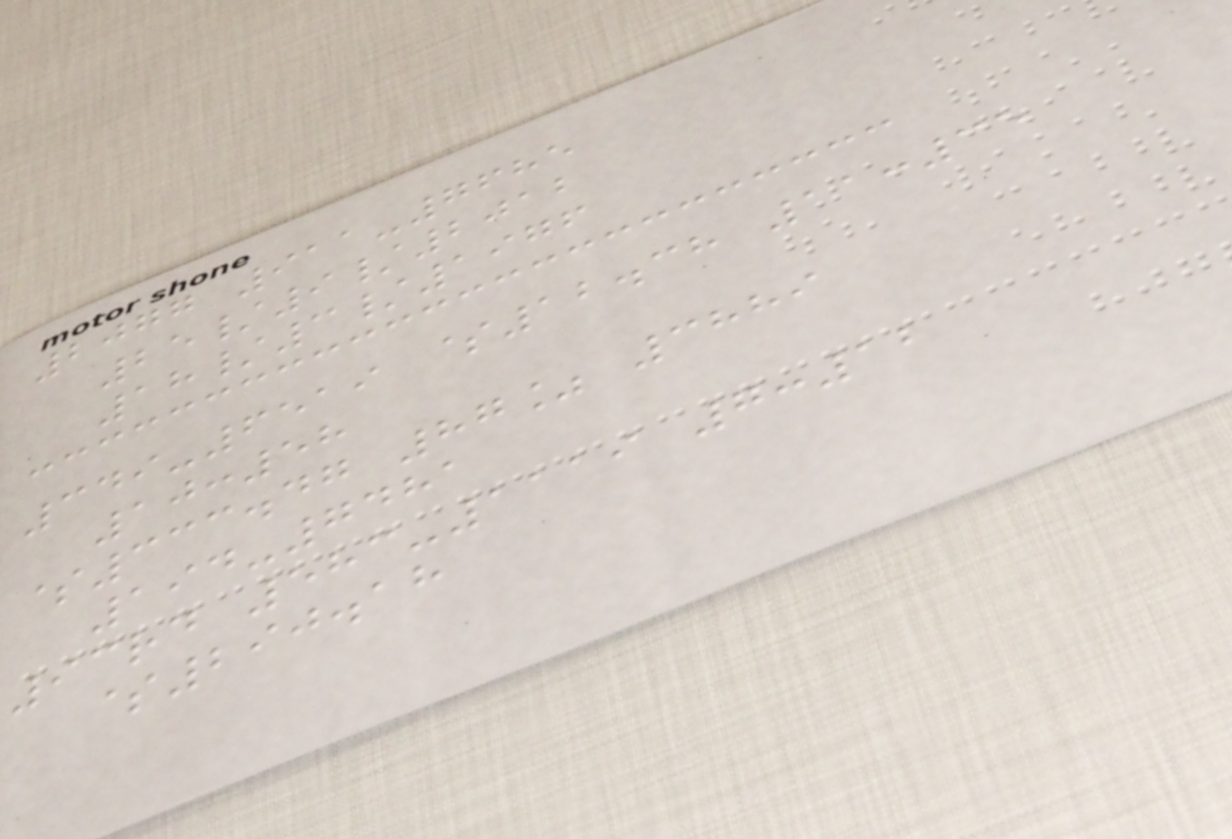2077 911-7685
25/9/2012
18/3/1976
349-6519 $12.38 11:35
10:58
$333.47 87% 3889
194-7481
93rd 583-1119 7:12
$290.18
